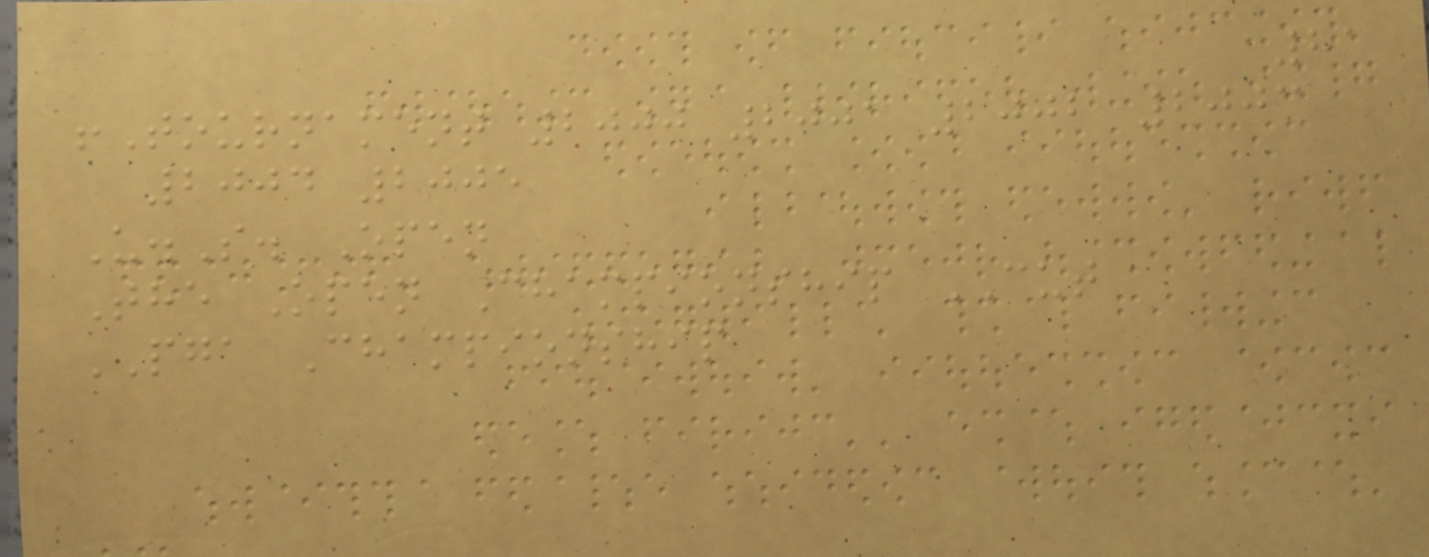81
!Tournament 2000 2001 2002 2003
2004 2005
U.S. Open
The Open Championship CUT
PGA Championship
